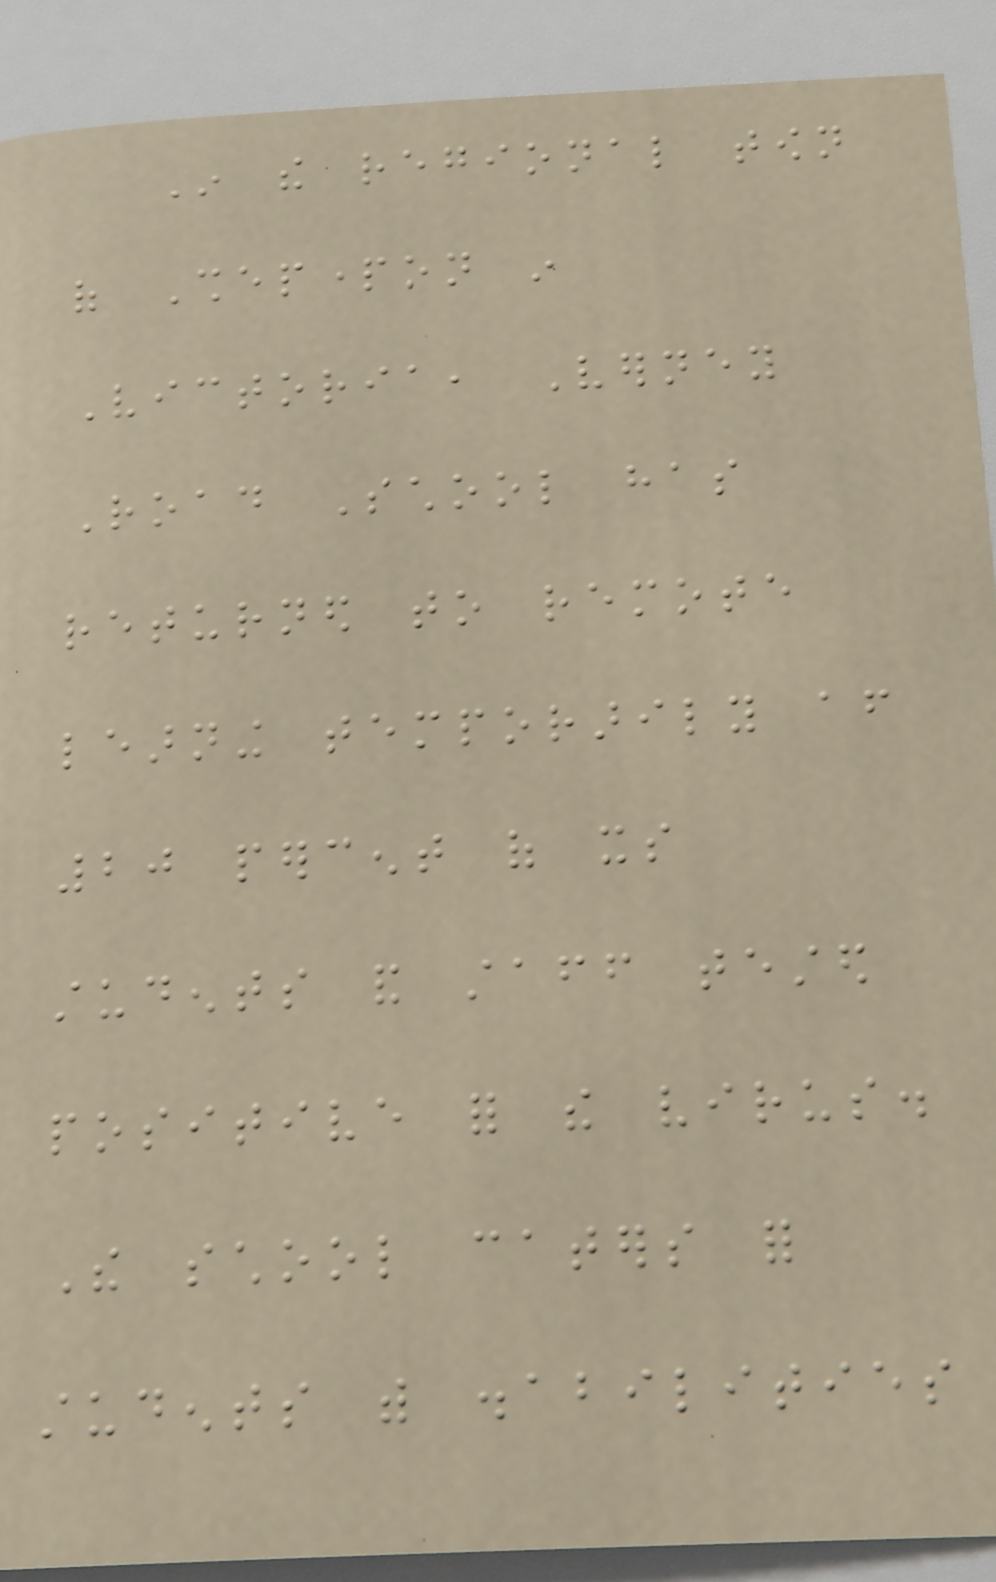In the regional town
of Shepparton in
Victoria, Verney
Road School has
returned to remote
learning temporarily after
20 percent of its
students and staff tested
positive for the virus.
The school caters for
students with disabilities
